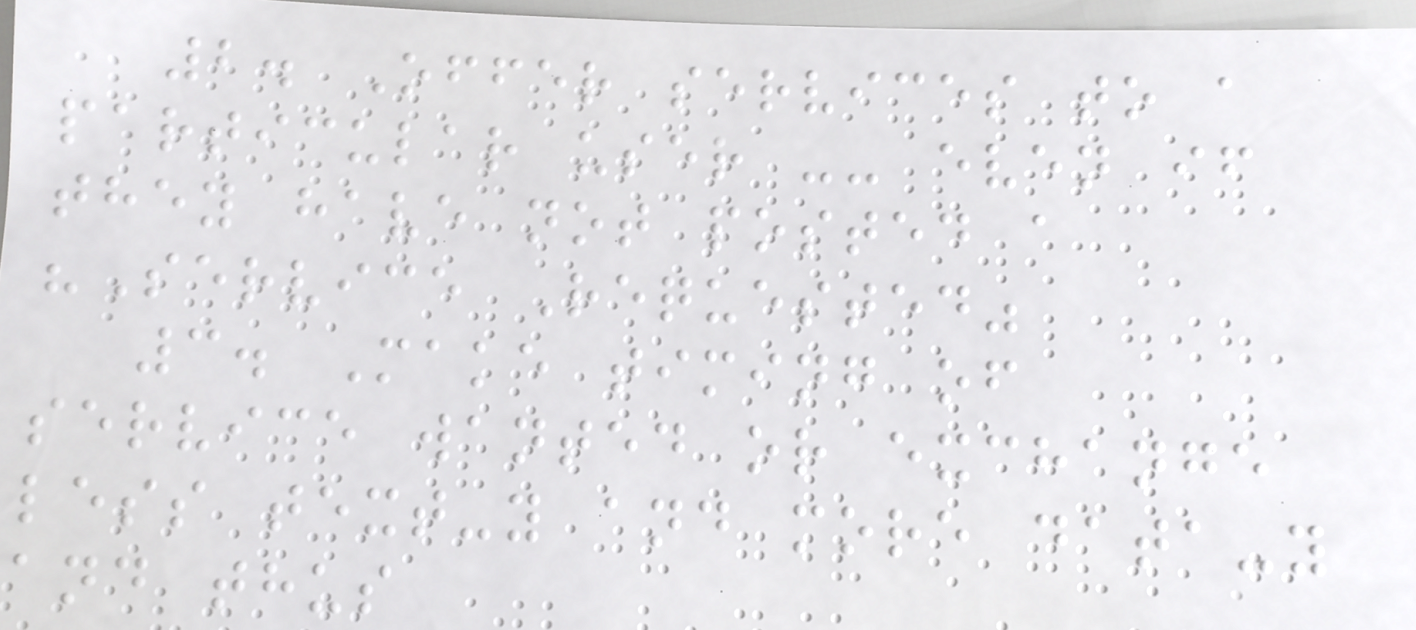2. Offer services to a
particular user -- even if
they have not posted a
"Service Requested"
3. Make timing of
service wanted or exchange
less text-y and more data-y
and thus
